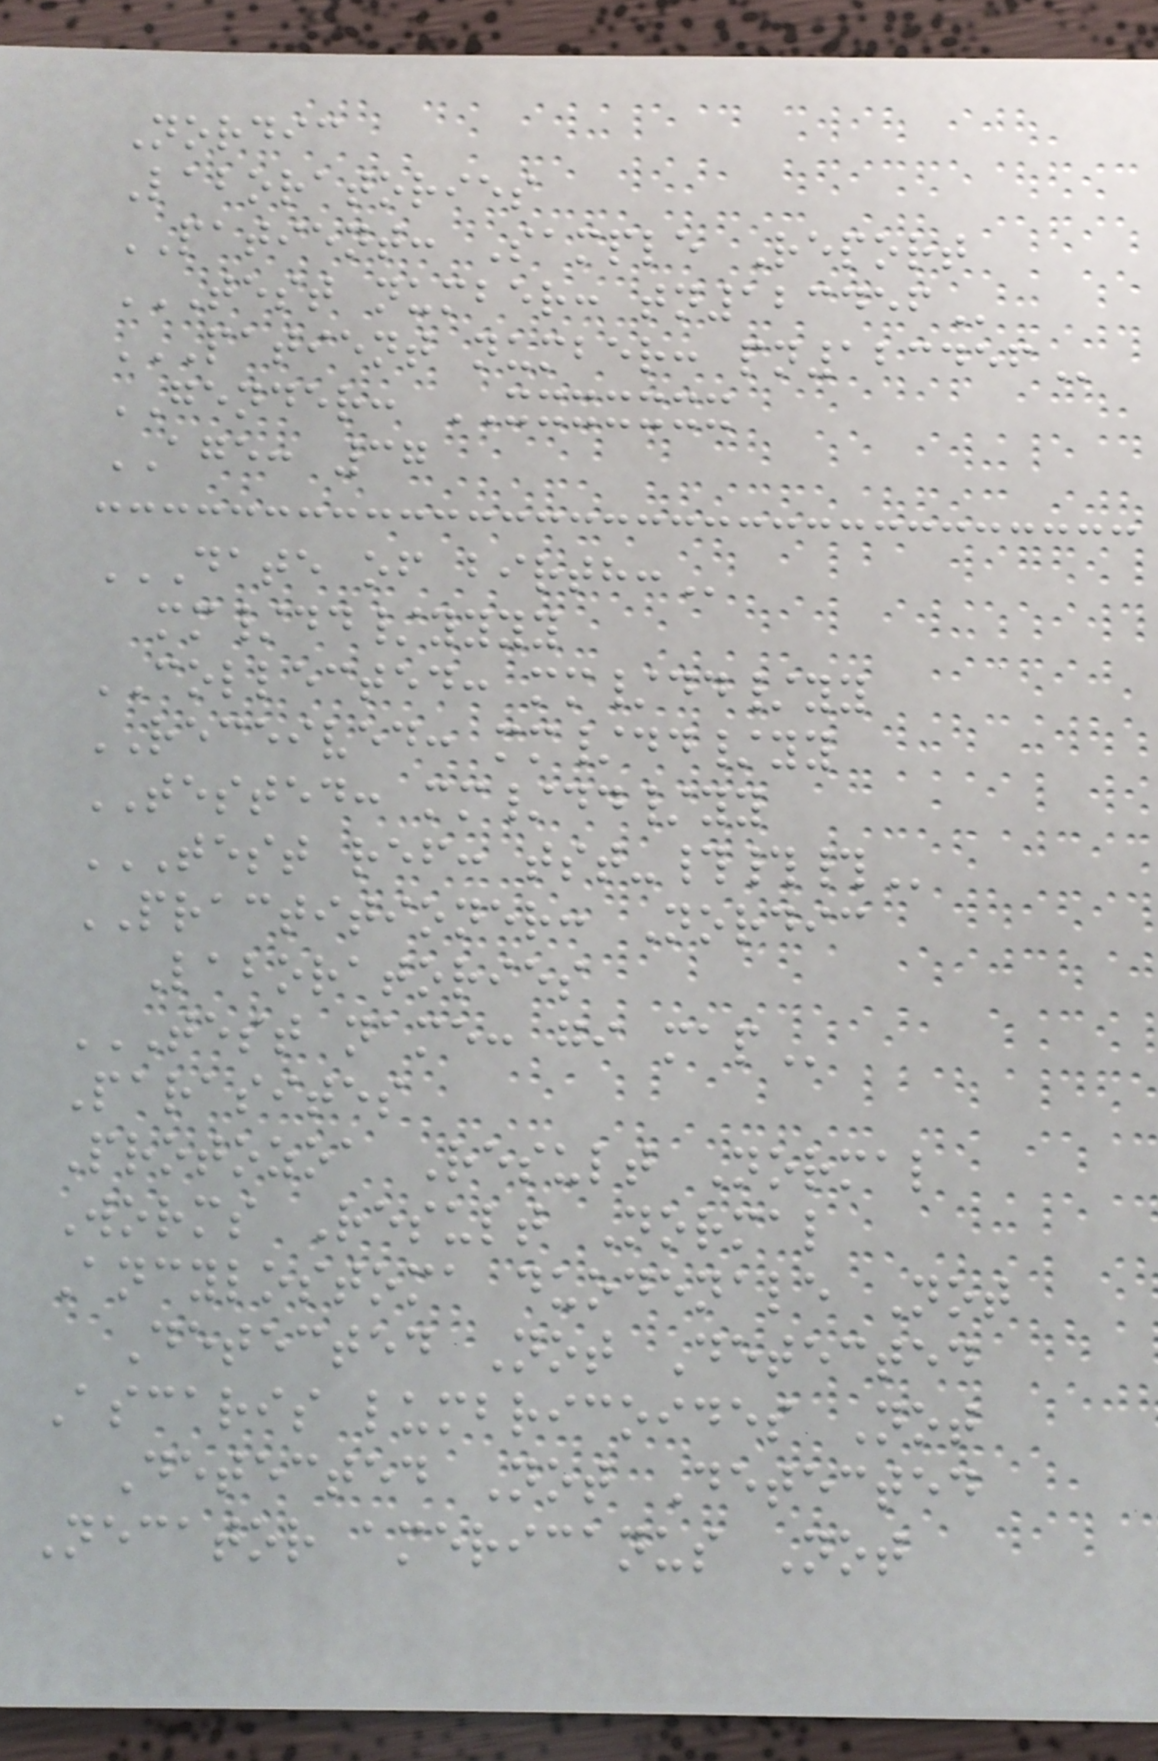Nordic
Laboratories
PATIENT: Sample Report
TEST NUMBER: TN123456
PATIENT NUMBER: PN123456
GENDER: XXXXXXX
AGE: 37
DATE OF BIRTH:
mm/dd/yyyy
COLLECTED: mm/dd/yy
RECEIVED: mm/dd/yy
TESTED: mm/dd/yy
TEST REF: TST-###
PRACTITIONER: Nordic
Laboratories
TEST NAME: GI MAP
Parasites
Protozoa Result Normal
Worms Result Normal
Ancylostoma duodenale Not
Detected Not Detected
Ascaris lumbricoides Not
Detected Not Detected
Necator americanus Not
